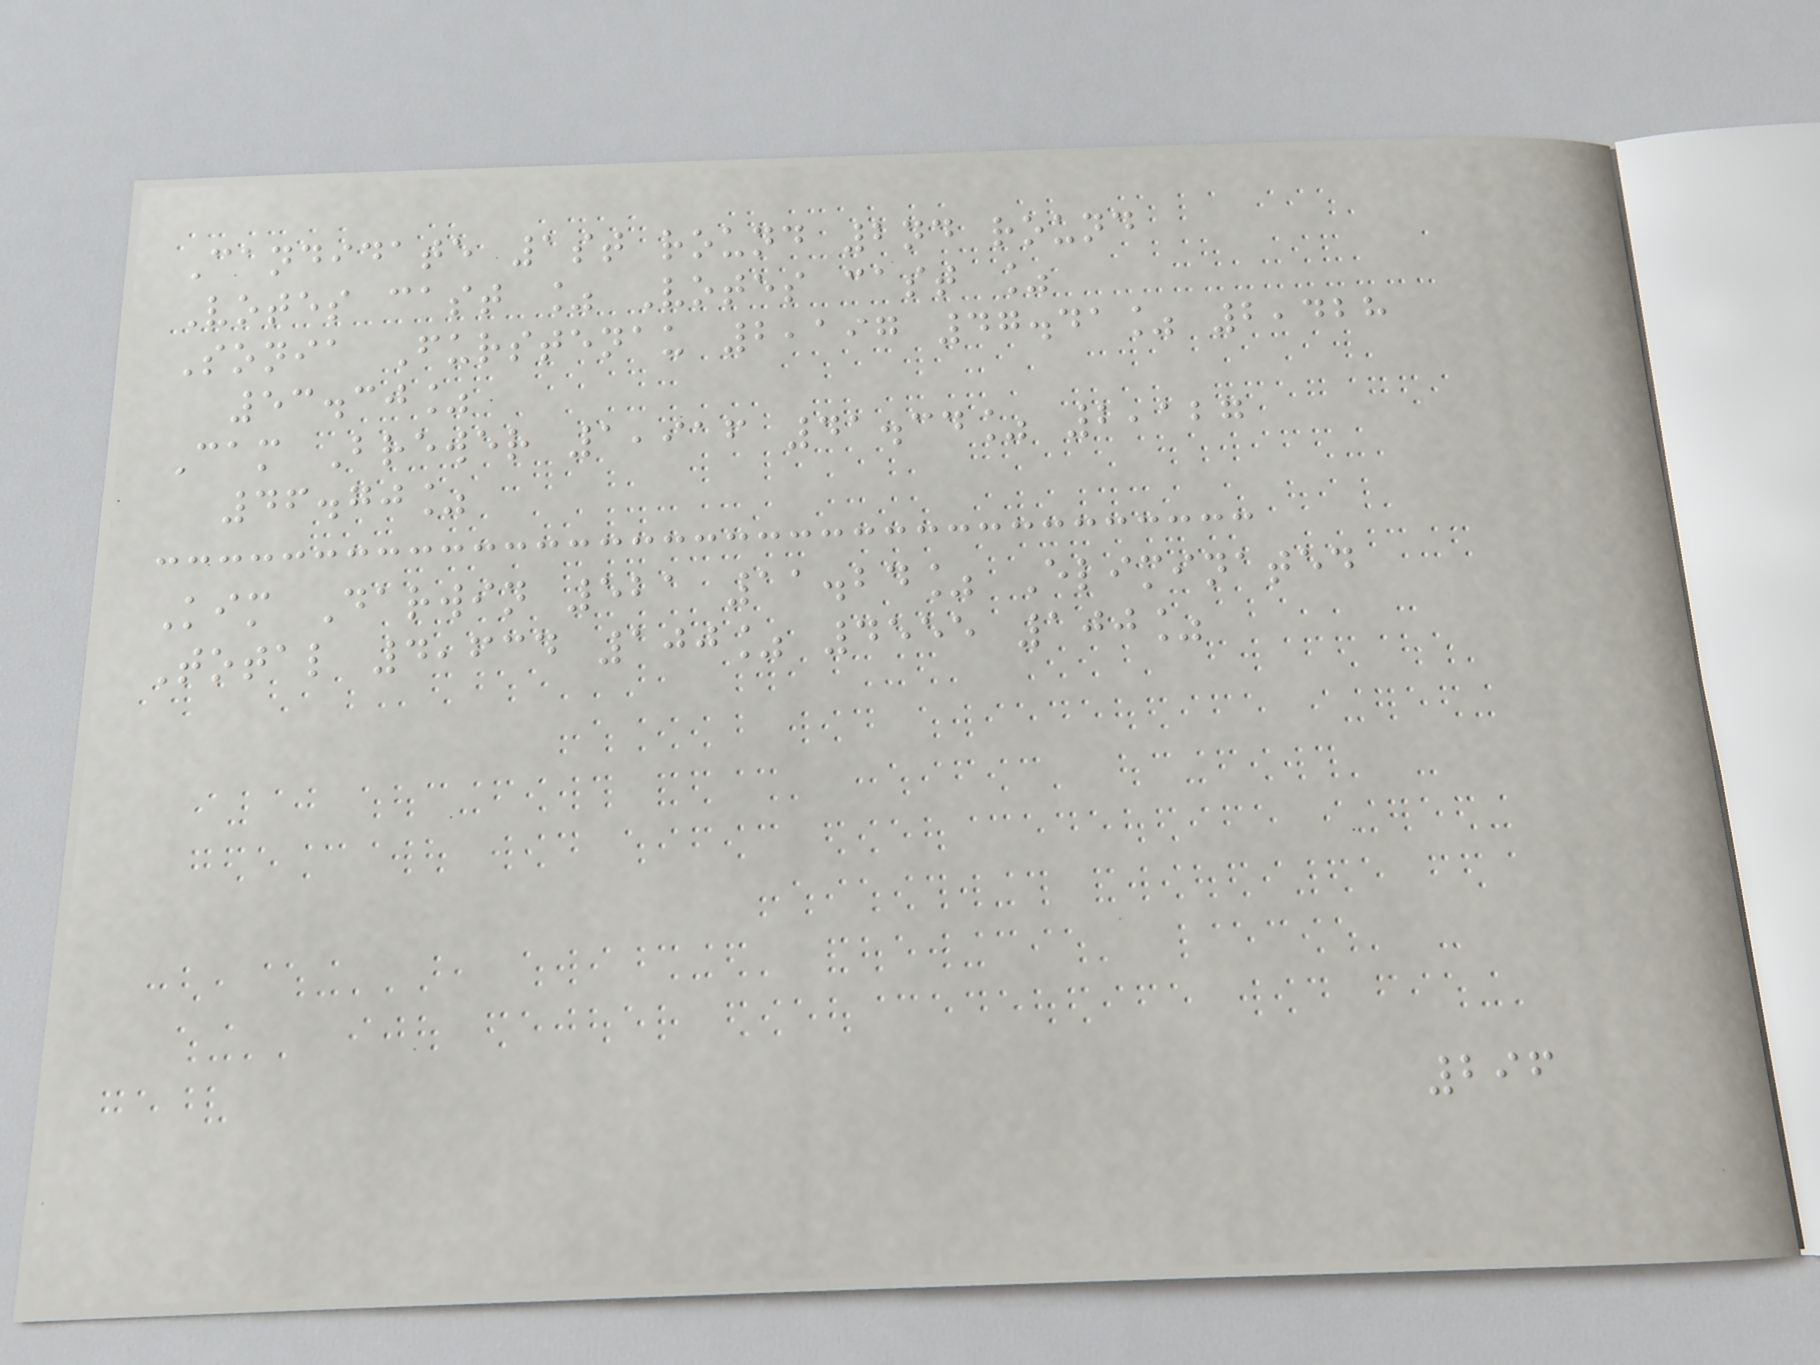Candidate 1st round 2nd round
Votes cast % Votes cast %
Sonia Furstenau 2,197 47.41% 2,428
53.30%
Cam Brewer 1,916 41.34% 2,127
46.70%
Kim Darwin 521 11.24% Eliminated
Total 4,634 100% 4555 100%
296
